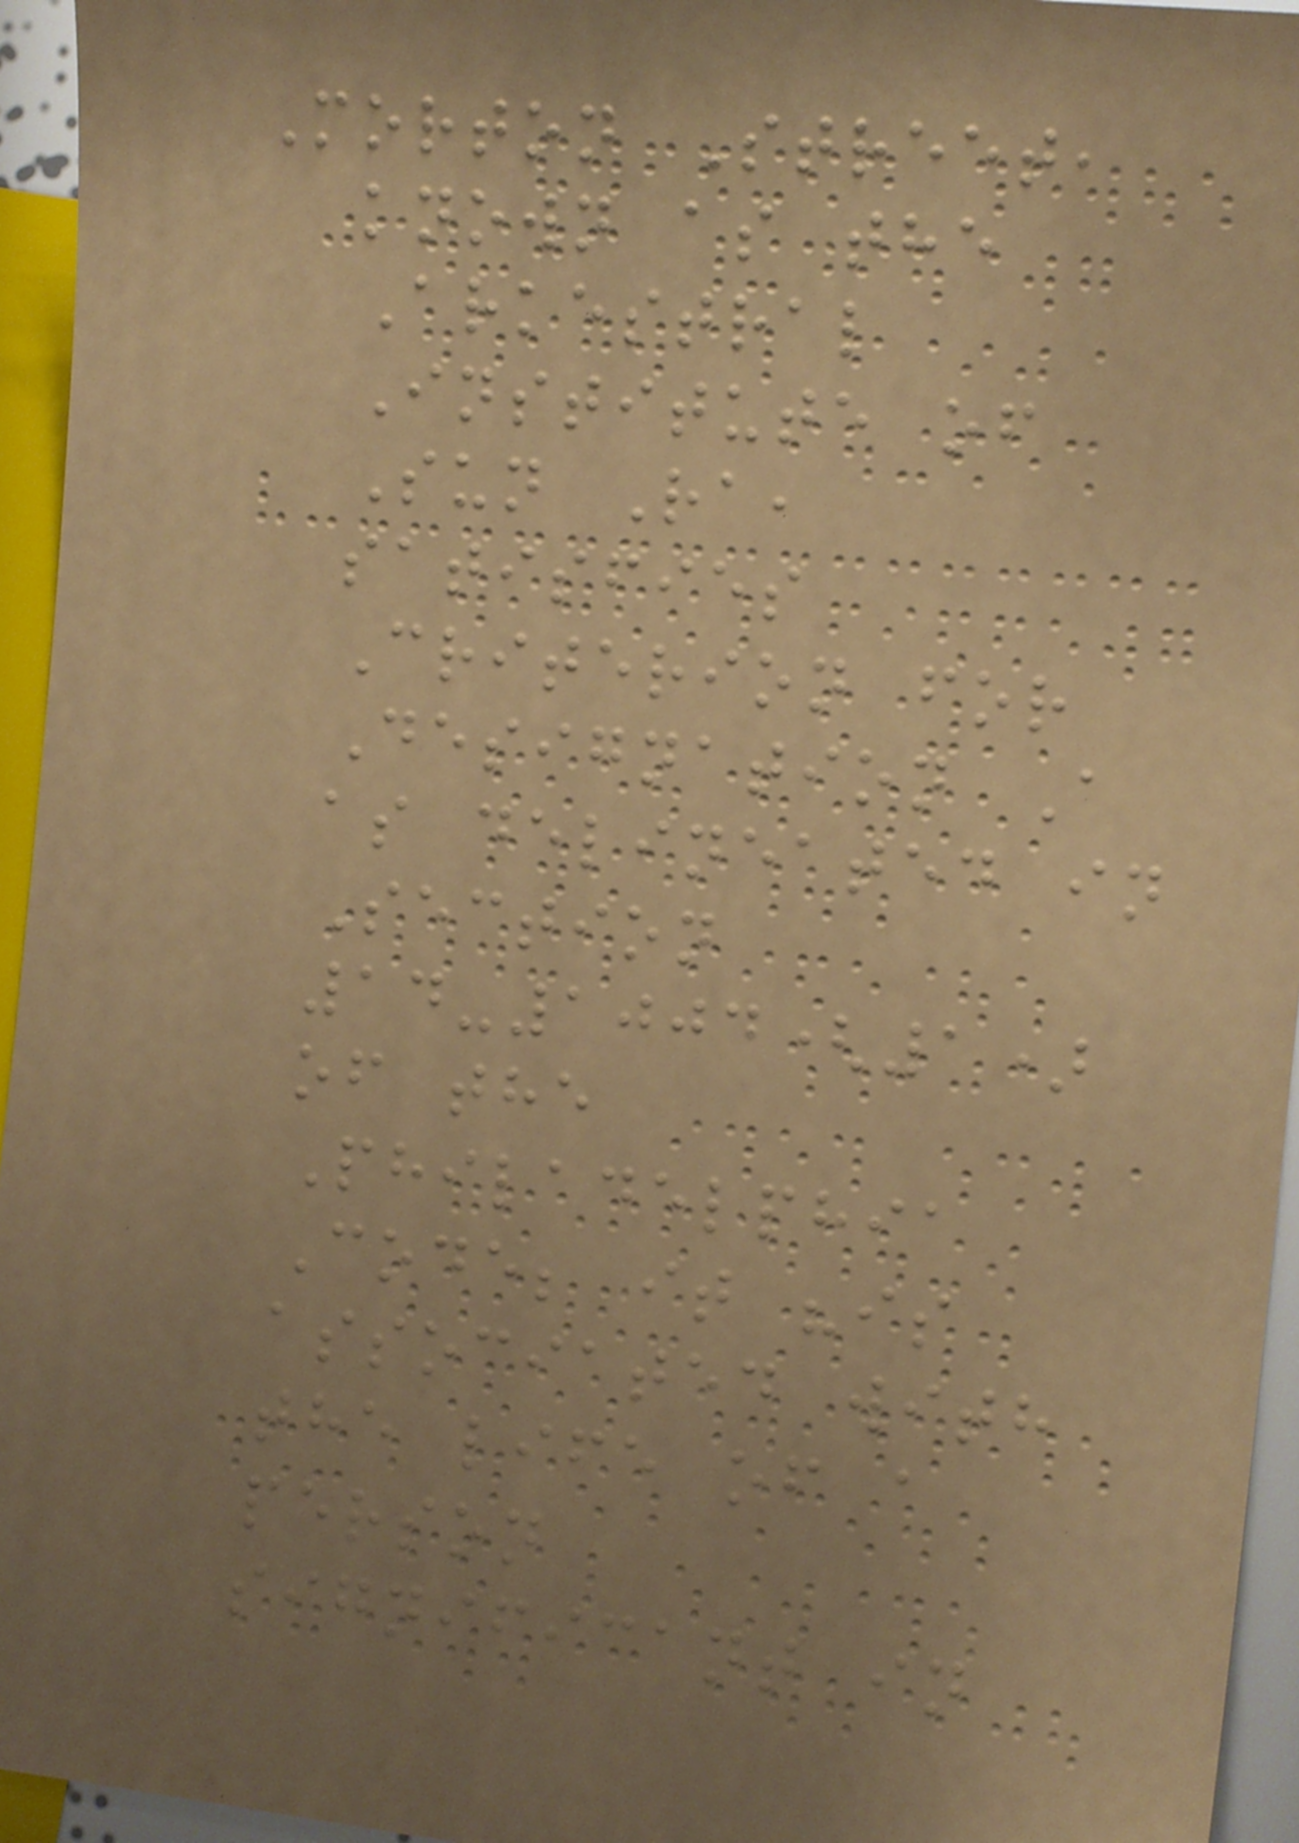Morton Street,
known as the
Arkestral
Institute of
Sun Ra,
satisfies
Criterion for
Designation A
as delineated in
Section
14-1004(1)
of the
Philadelphia
Code; it "is
associated with
the life of a
person
significant in
